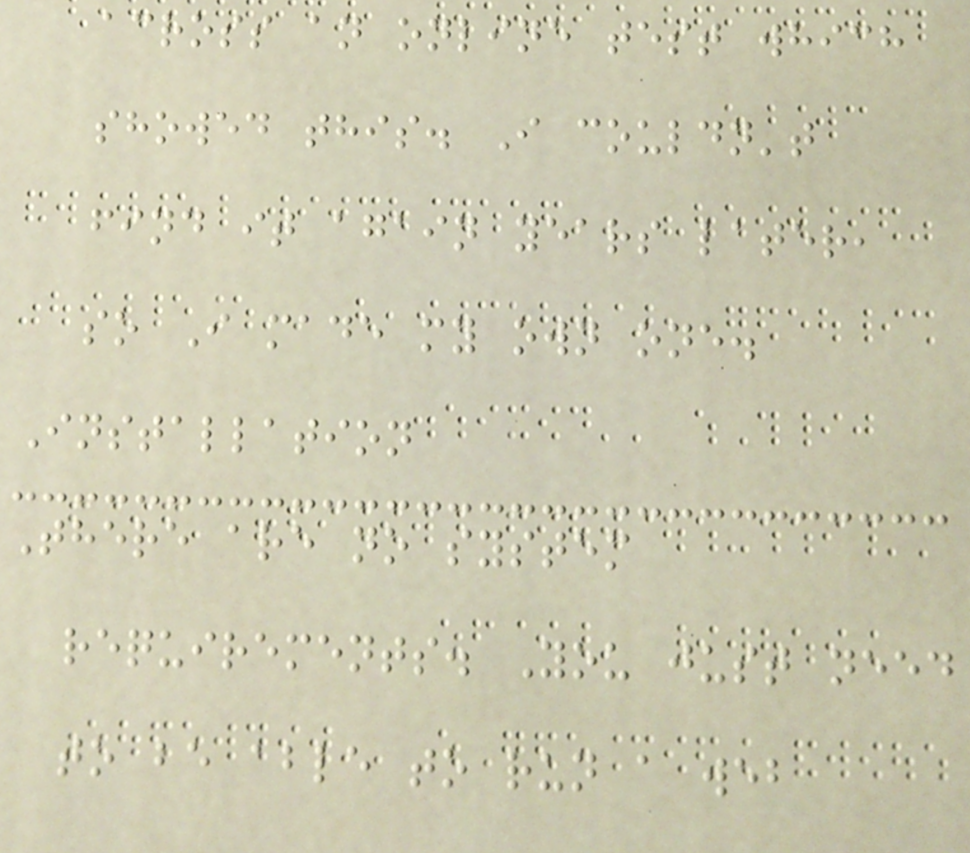across an online test which
showed this. I couldn't
find it again years later,
so I made my own one.
Installation
There are no system
requirements. You just need
to be able to run a web
